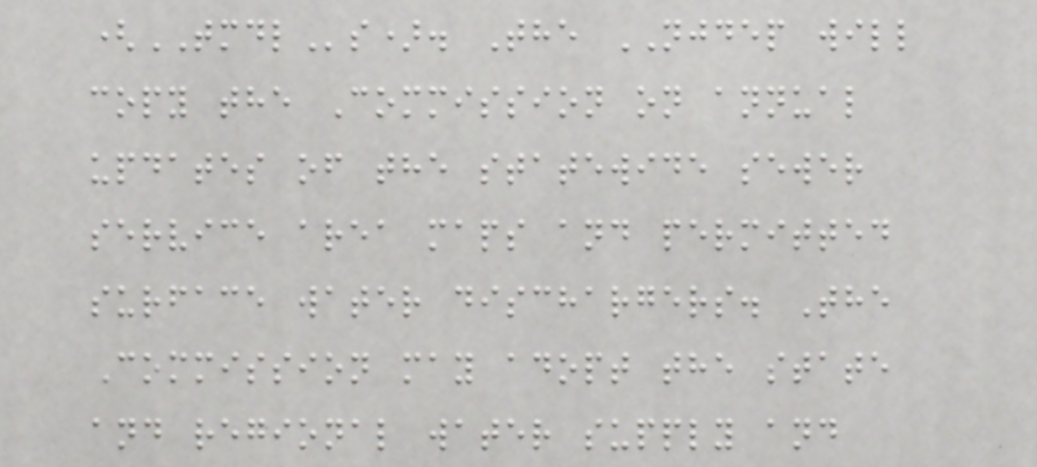(TMDLs). The NJDEP will
copy the Commission on annual
updates of the statewide sewer
service area maps and permitted
surface water dischargers. The
Commission may adopt the state
and regional water supply and
